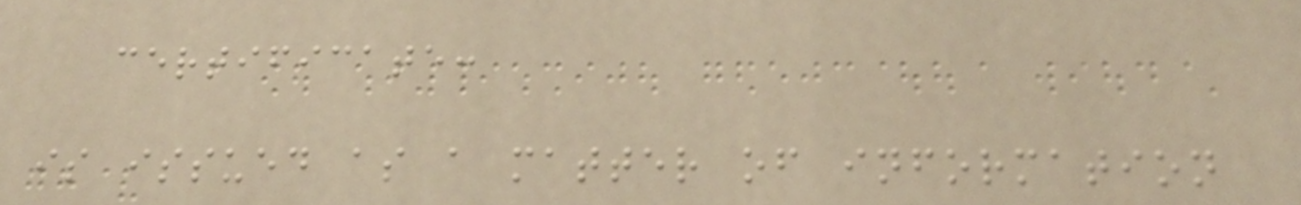certificate:
is issued as a matter of information
